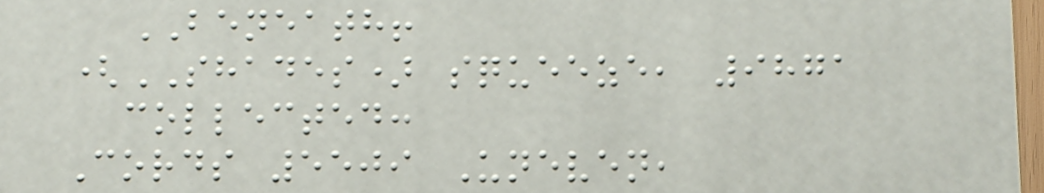BENEATH!
(SHADES) squeeze, 9871
collected:
Cords 5509 Uneven,
